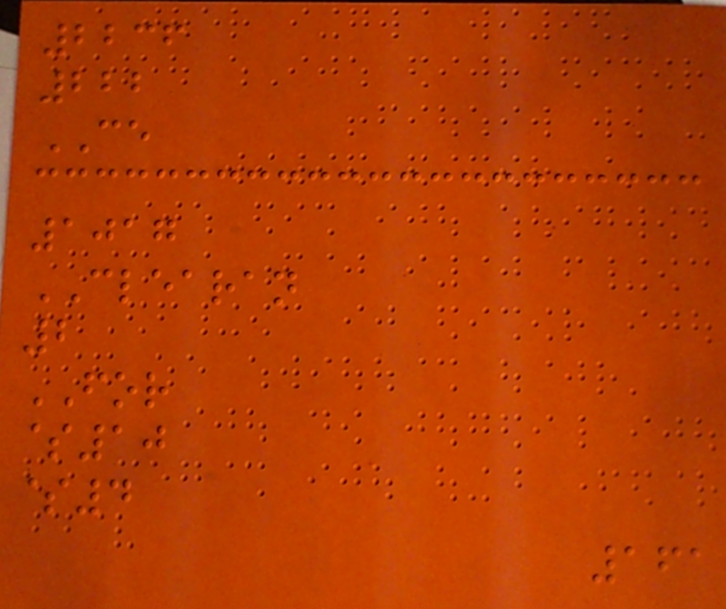2236
222
CE
1017
CLEARAN
2
FOR
$10
$4
161
